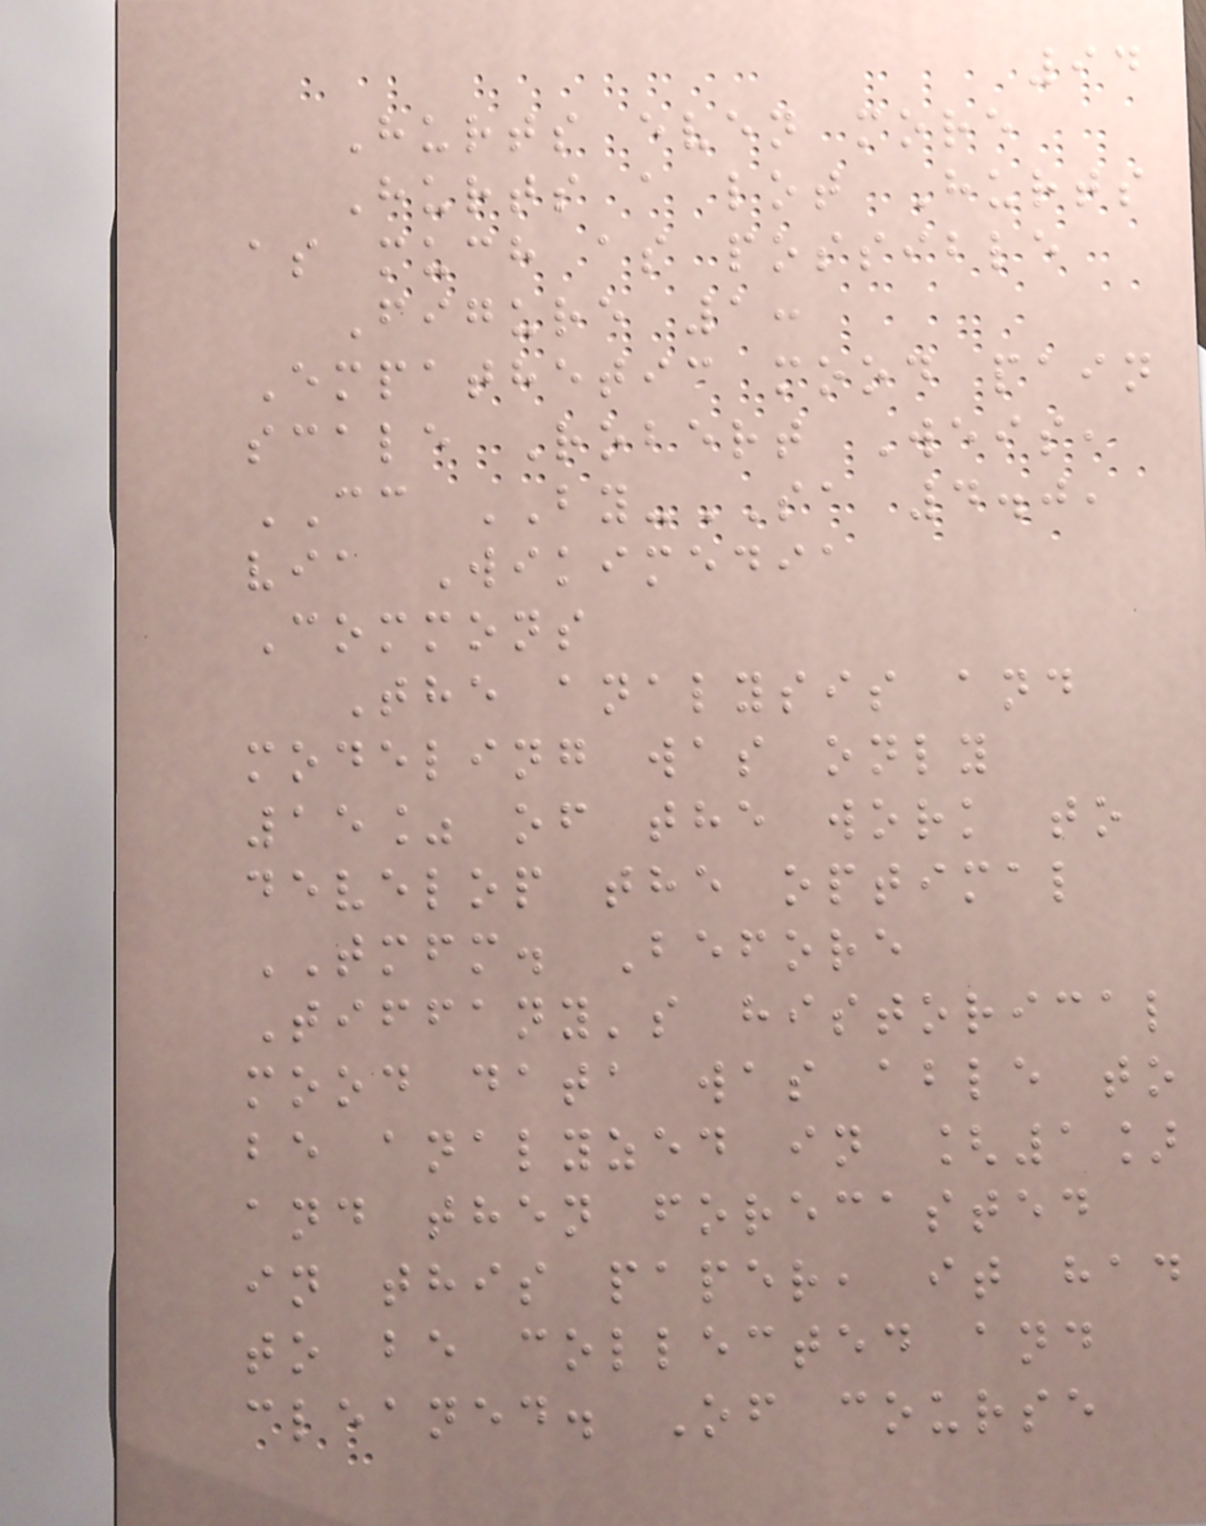94
Hurts even more
Hurts a lot Hurts
as much as possible
Figure 1:
Empathetic mood pain
scale Robert Weis,
CC BY-SA 4.0,
via Wikimedia
Commons
The analysis and
modeling was only
15% of the work to
develop the optimal
TMFM. Before
Tiffany's historical
mood data was able to
be analyzed in [1]
and then forecasted
in this paper, it had
to be collected and
cleaned. Of course
